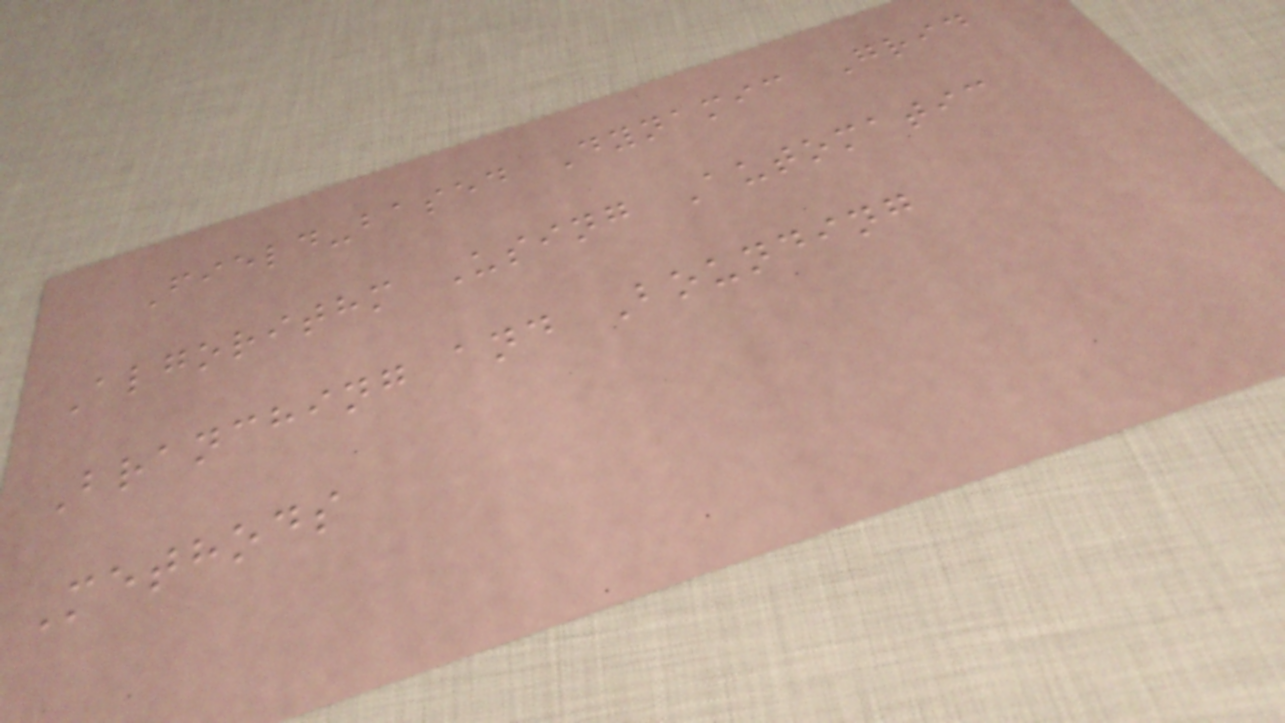Field-based Dynamic Grid
Algorithm Using Automatic
Branching and Bounding
Methods
